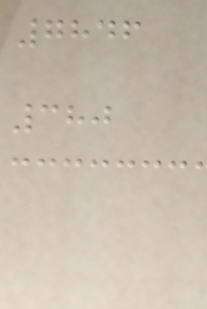7846
380
